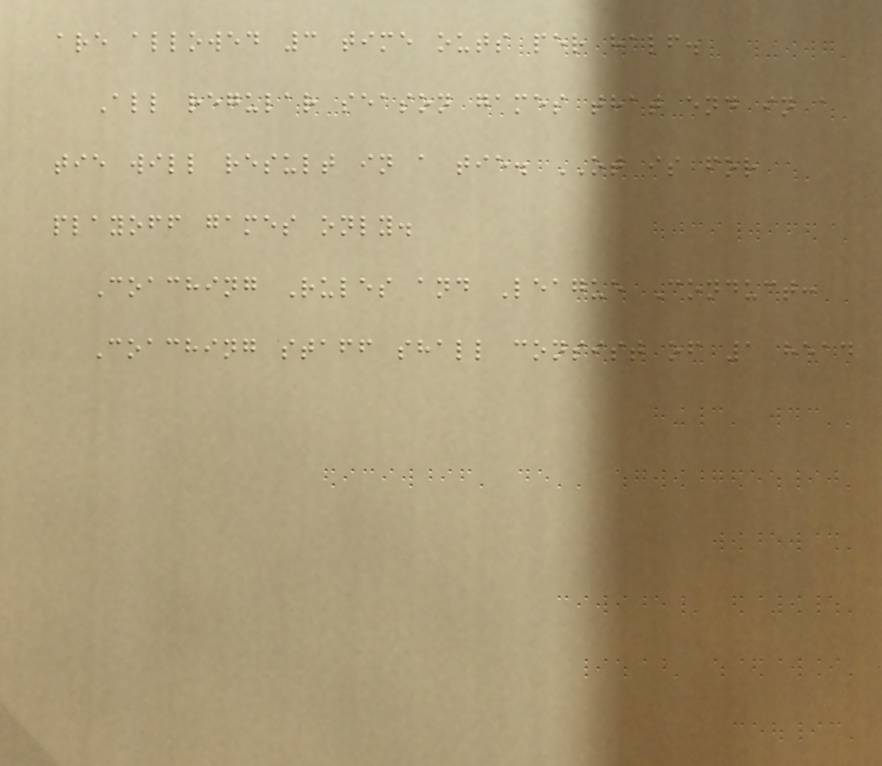are allowed 3 time outs per half.
All regular season games that end in a
tie will result in a tie. OT is for
playoff games only.
Coaching Rules and League Conduct:
Coaching staff shall consist of 1 head
